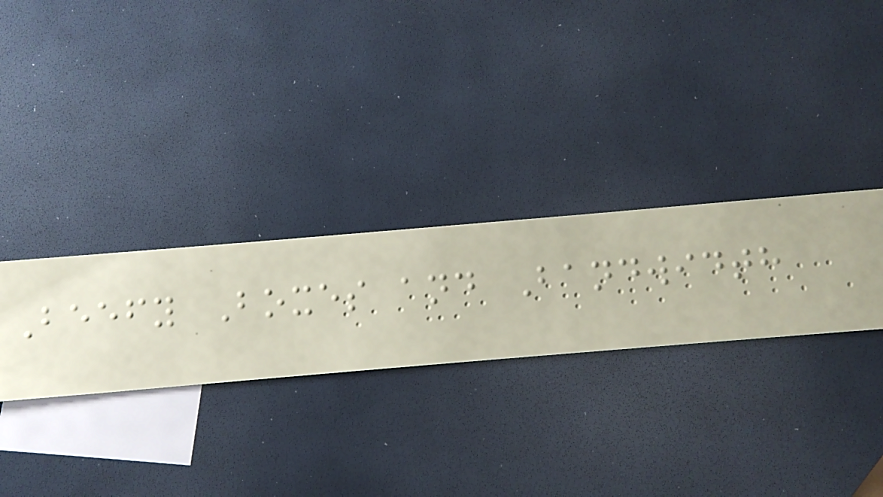Beefy Boxes and Bandwidth
